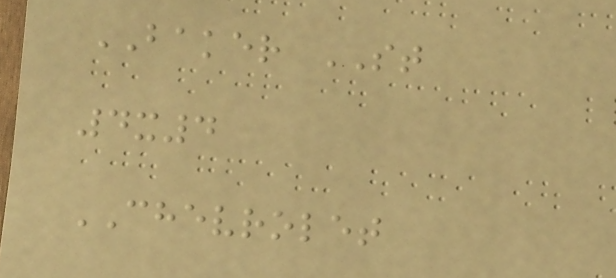BAKER ST
4x4
CHEVROLET
